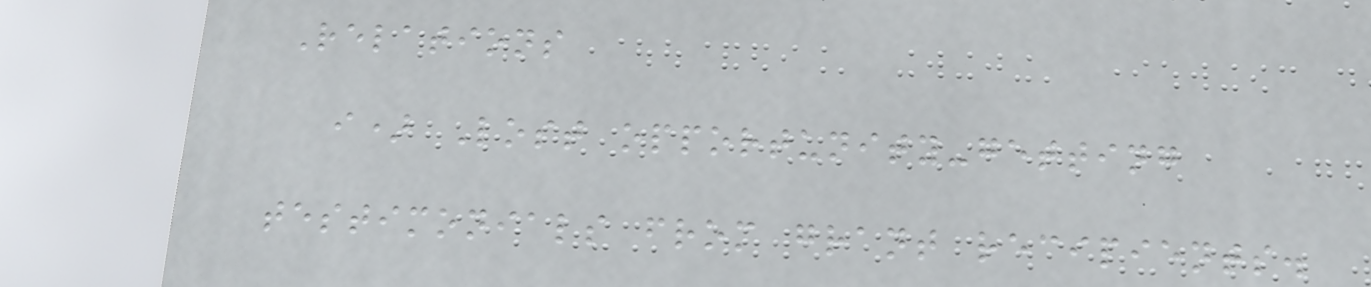Relations
i) Lost opportunity-getting
testimonials from grant recipients.
